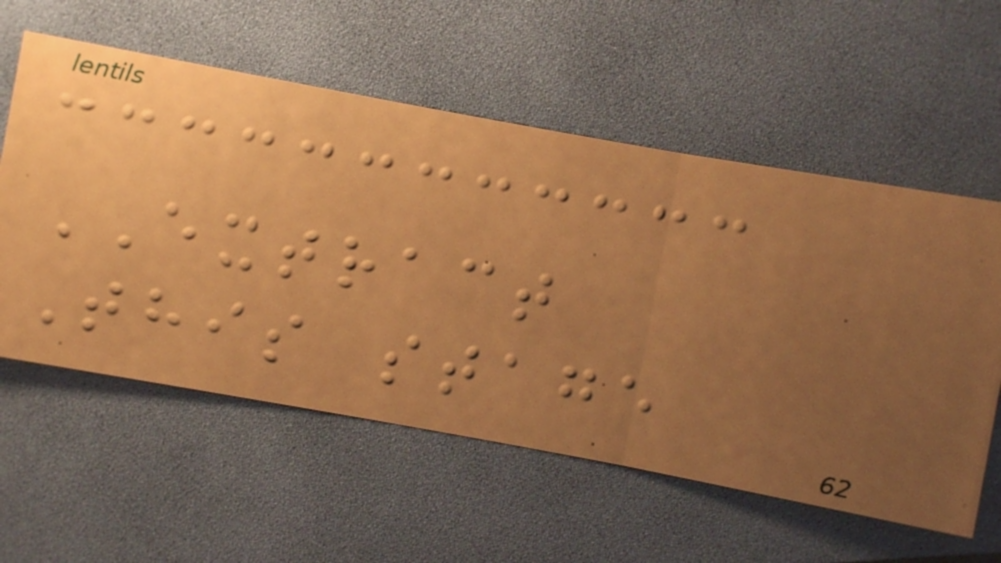EXTRACT
This stage
